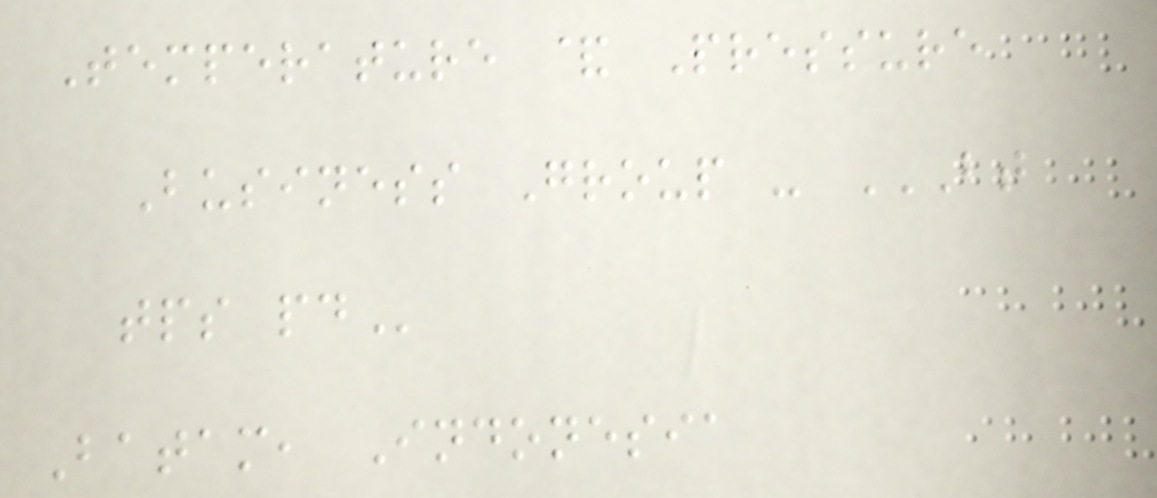Temperature & Pressure
Business Group - BT
TPS PD
Batam, Indonesia
